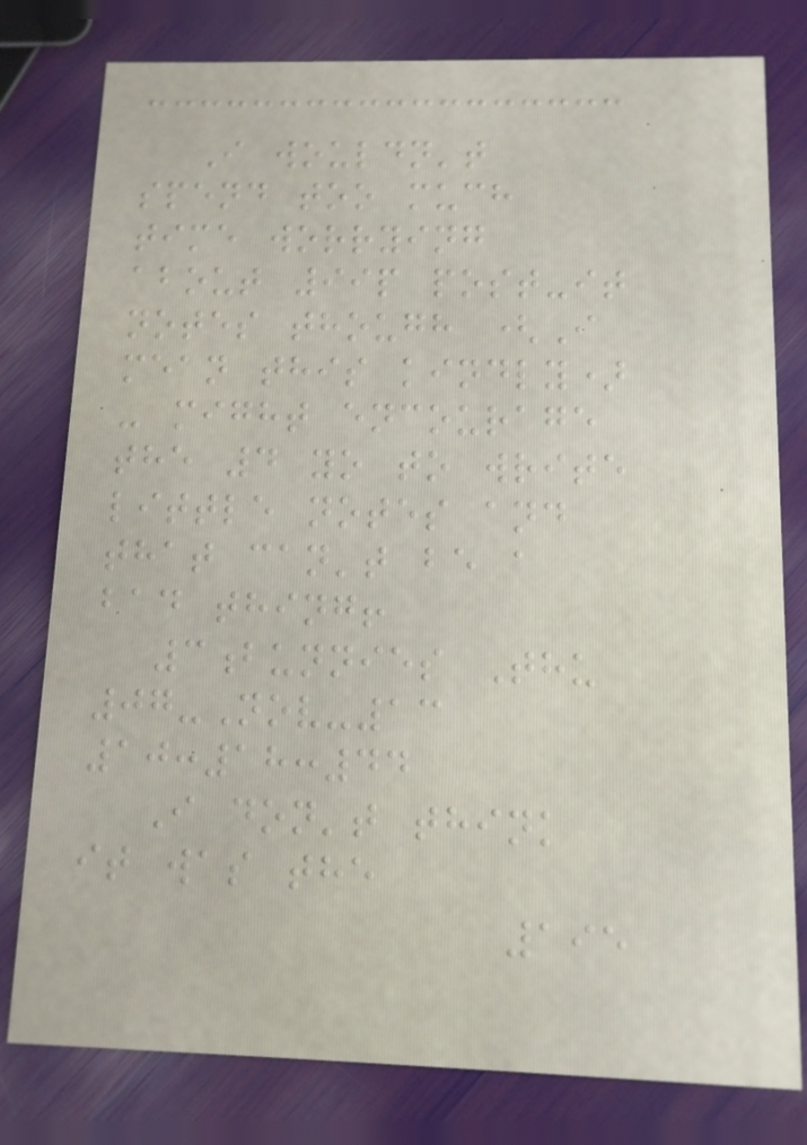I wouldn't
spend too much
time worrying
about 99p post-it
notes though (I
mean this kindly)
- might encourage
the 4 yo to write
little notes and
that can't be a
bad thing!
3bunnies Thu
07-Nov-13
10:18:44
I don't think
it was the
195
